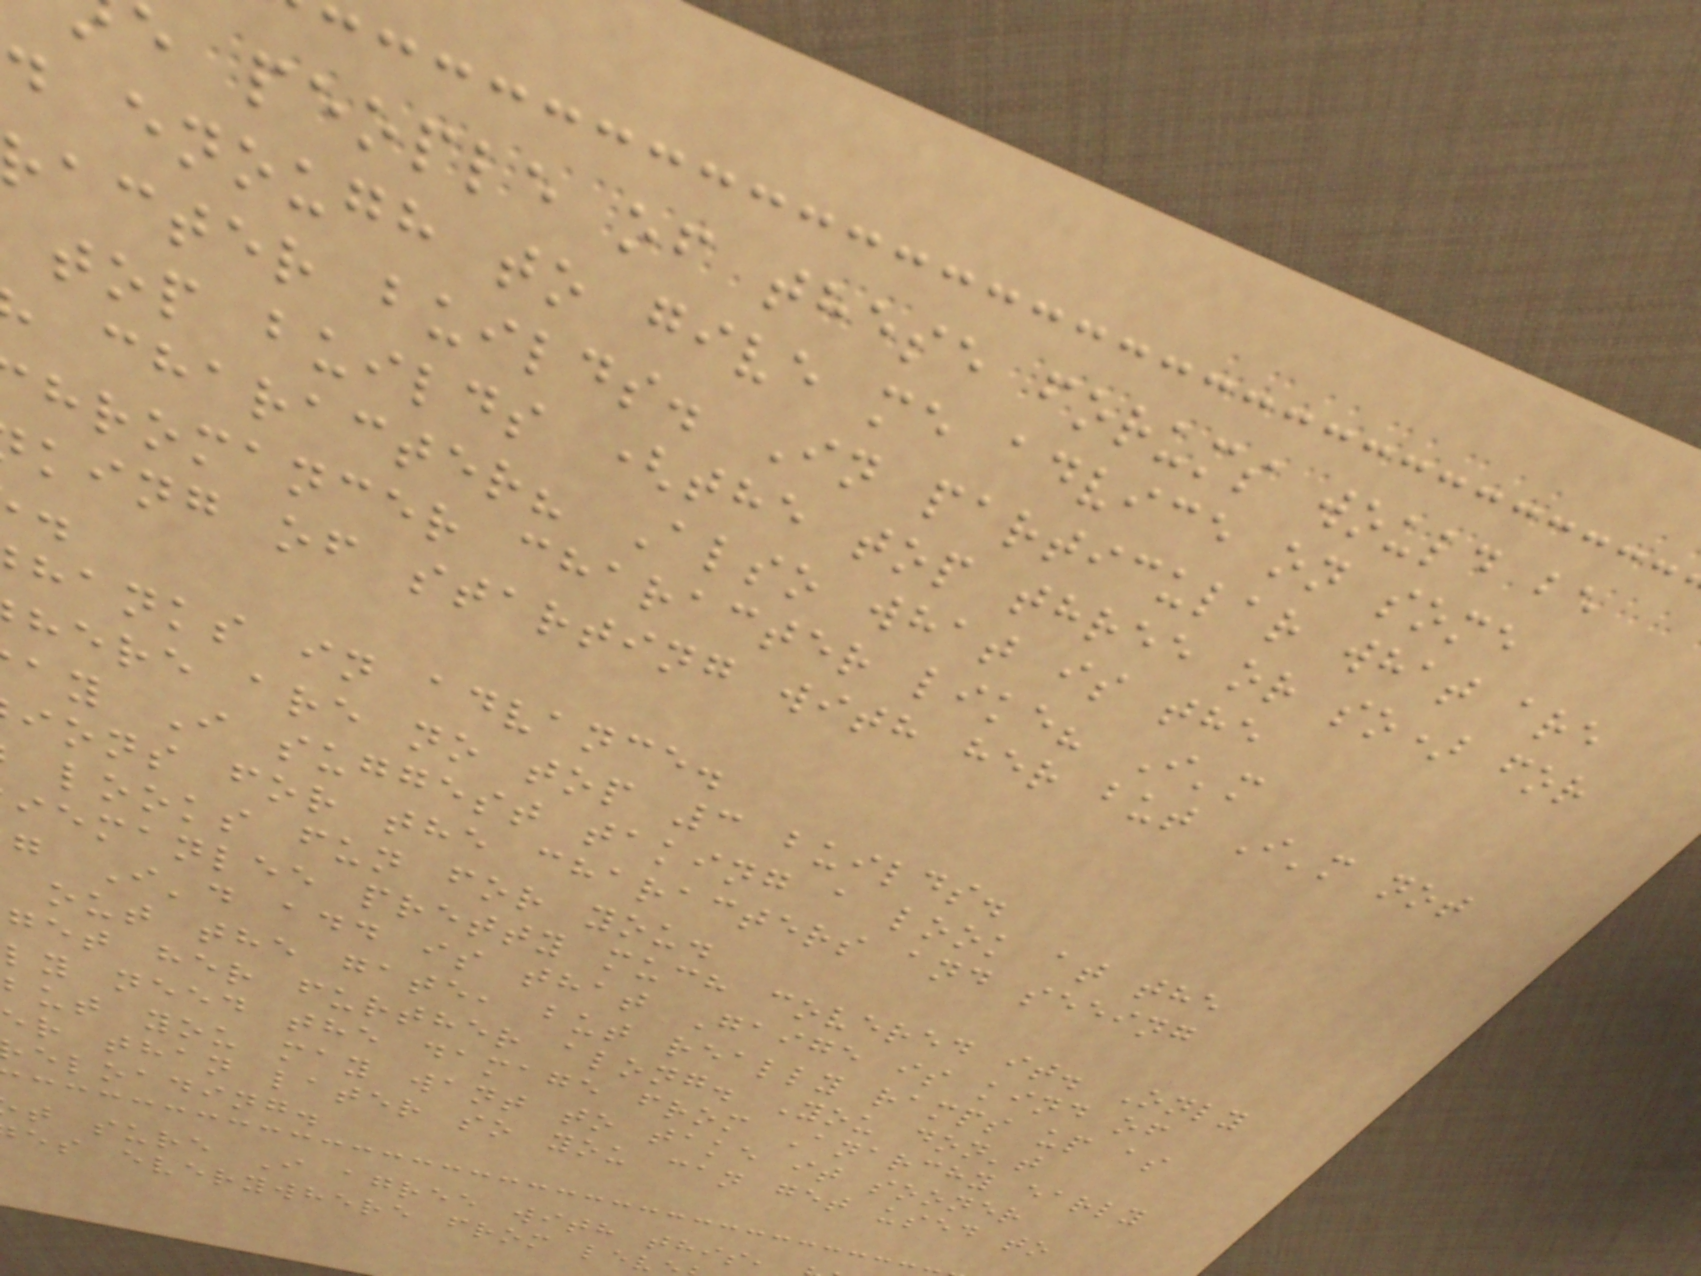e people of these forums would be
d enough to give me advice on some
acter builds. In particular what are
top builds (the top three or so) for
character? Also what is the
hromancer character like? I'm
king of starting with her but I'm not
hanks in advance.
here are no top 3 builds.
ay I suggest taking a look at the
ions for the characters and seeing
looks fun for you.
iemanlee pretty much covered it. Only
g I'd add is that Gaige is kind of
out the gate, but really ramps up as
get her further along. You don't
ly need the damage from Anarchy early
but you may want to take it sooner
er than later so you can get used to
eloading.
t sure I agree with this,
es everywhere from lev
